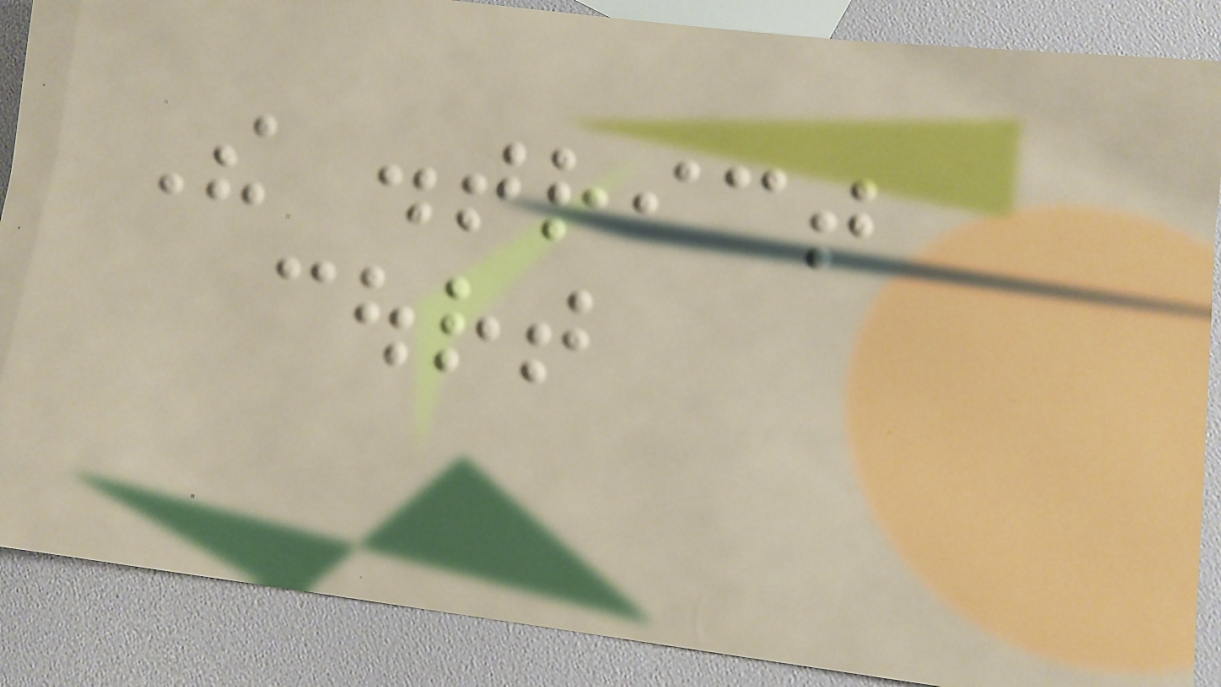The district
court
